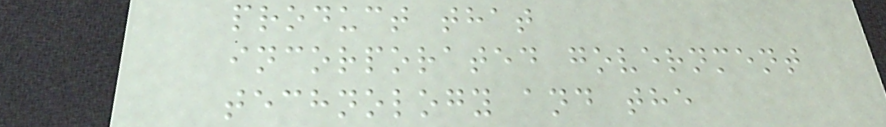product that
incorporated government
technology and the
